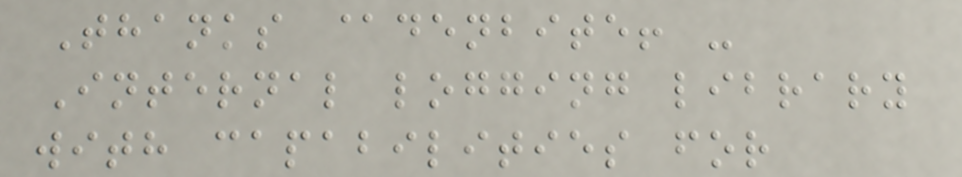Thanks @denbite! -
Internal logging library
with capabilities for
